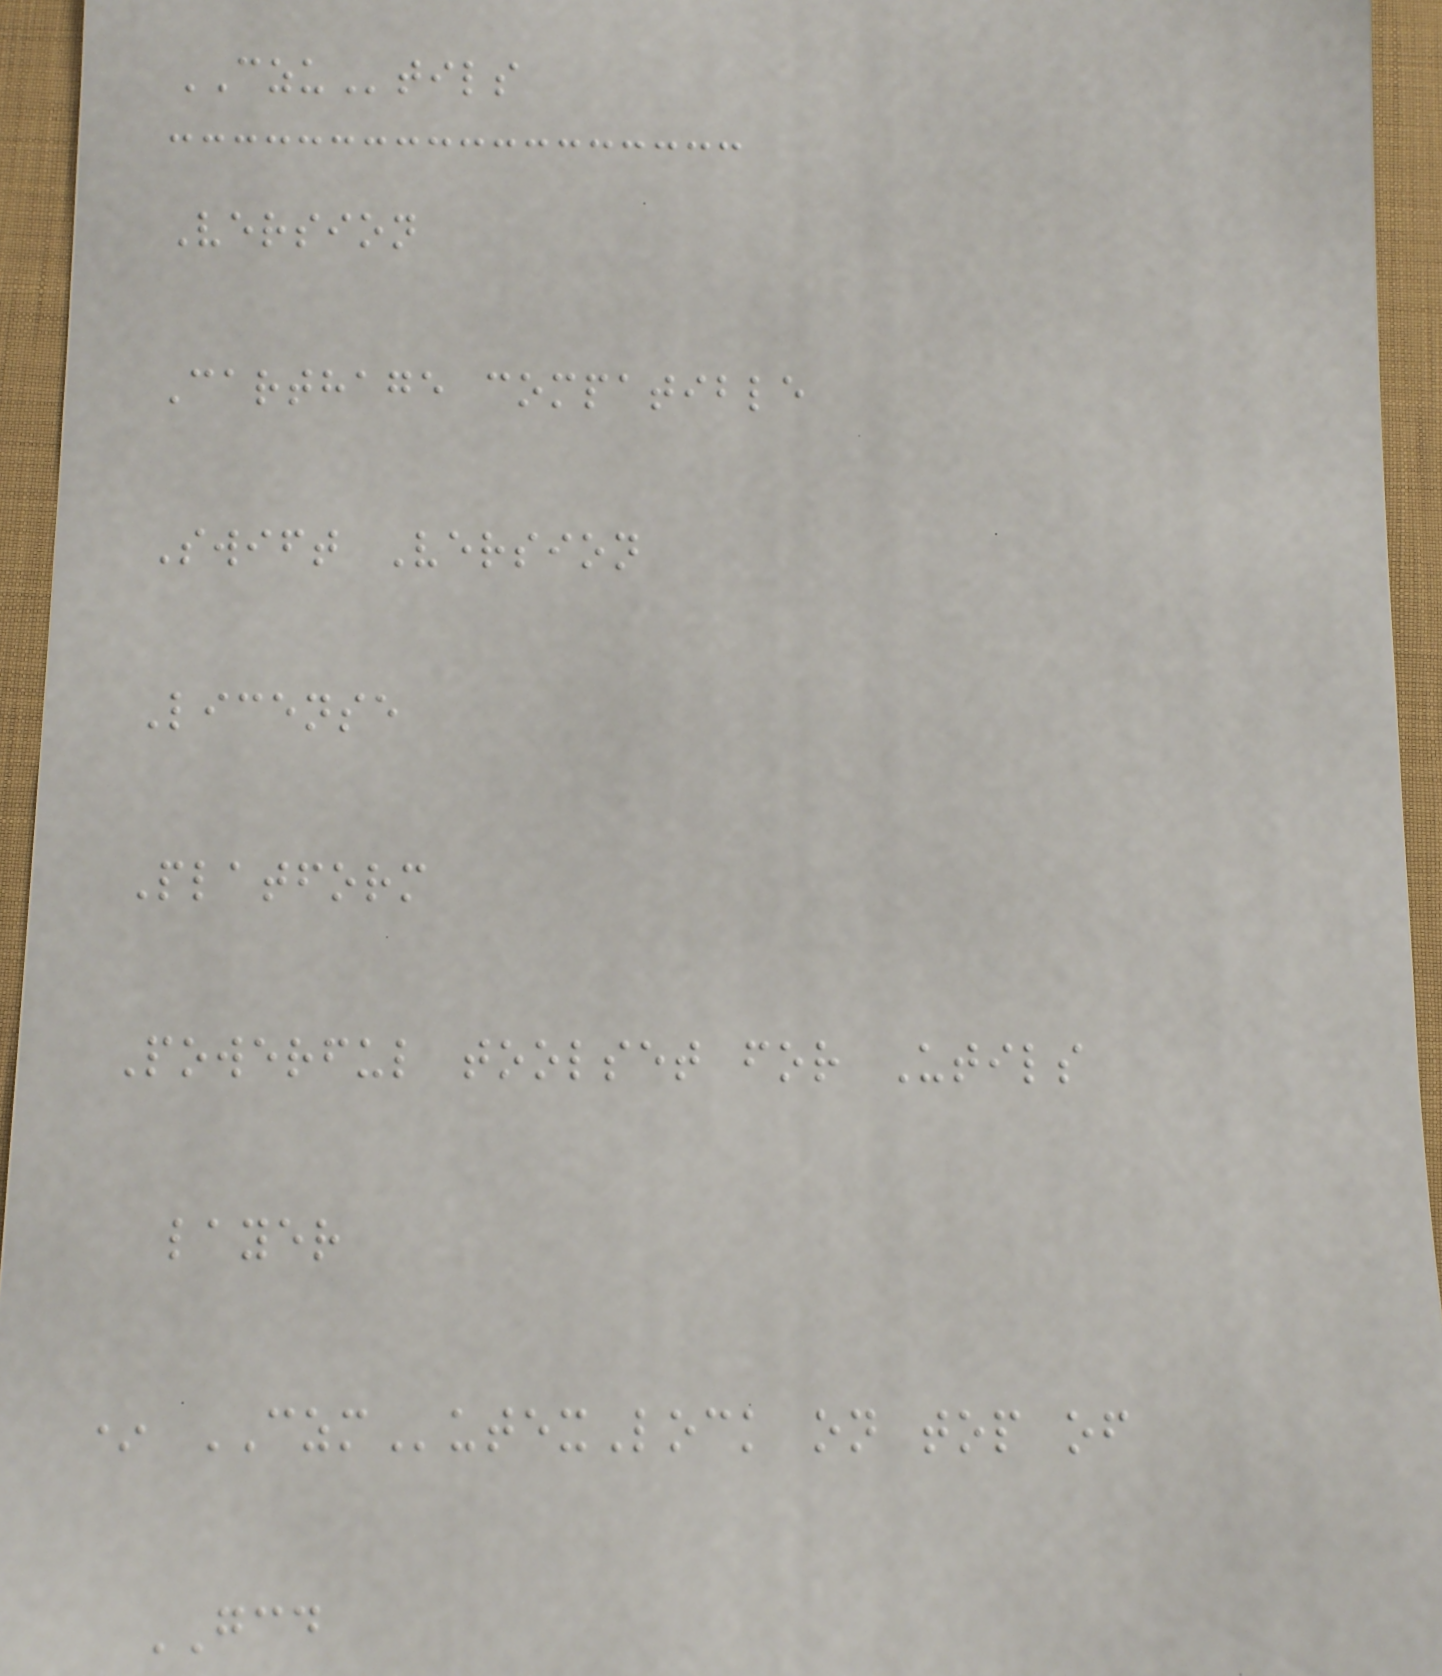CZUtils
Version
Carthage compatible
Swift Version
License
Platform
Powerful toolset for Utils
layer
* CZMutexLock on top of
GCD
